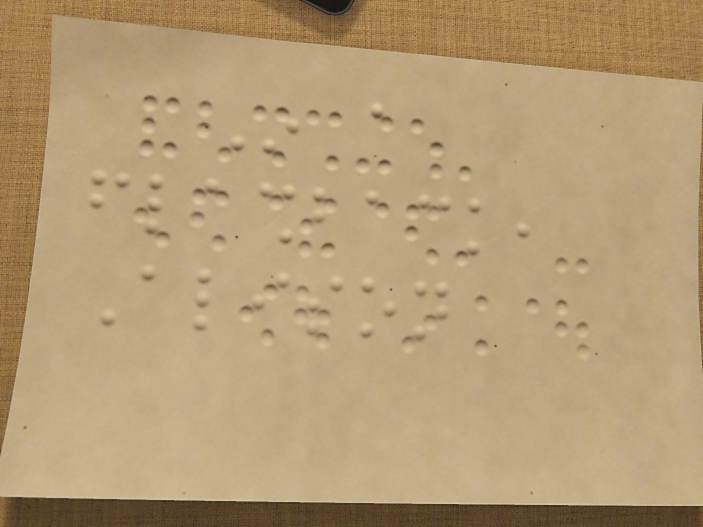In a
flashback,
Alison
